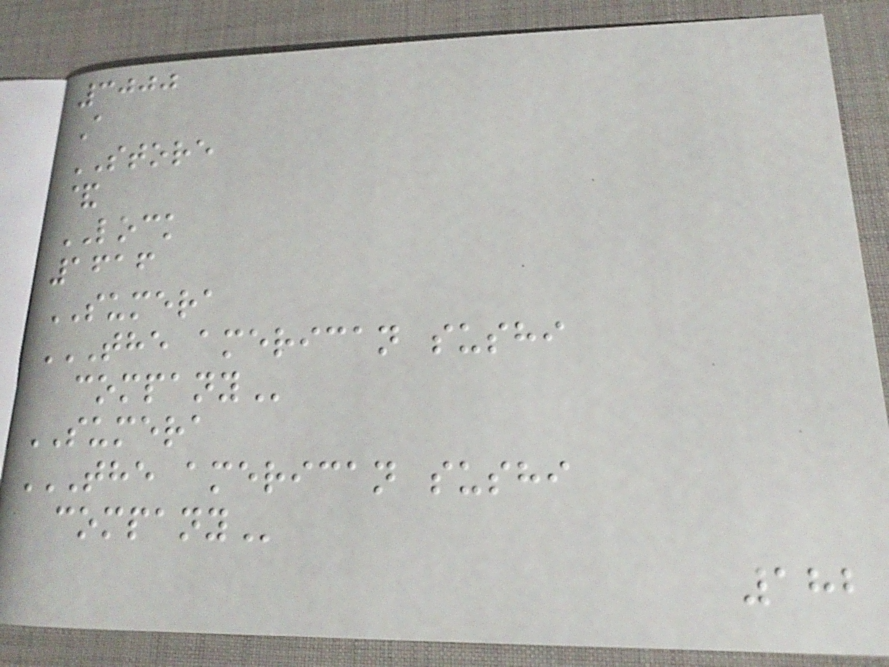3000
A
STORE
&
LOCK
1616
SUMERA
THE AMERICAN SUSHI
COMPANY
SUMERA
THE AMERICAN SUSHI
COMPANY
182
